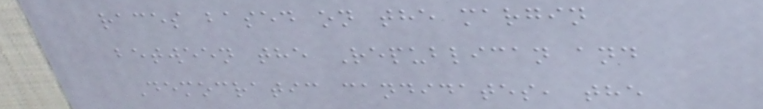races based on the margin
between the Republican and
Democratic candidates, the
